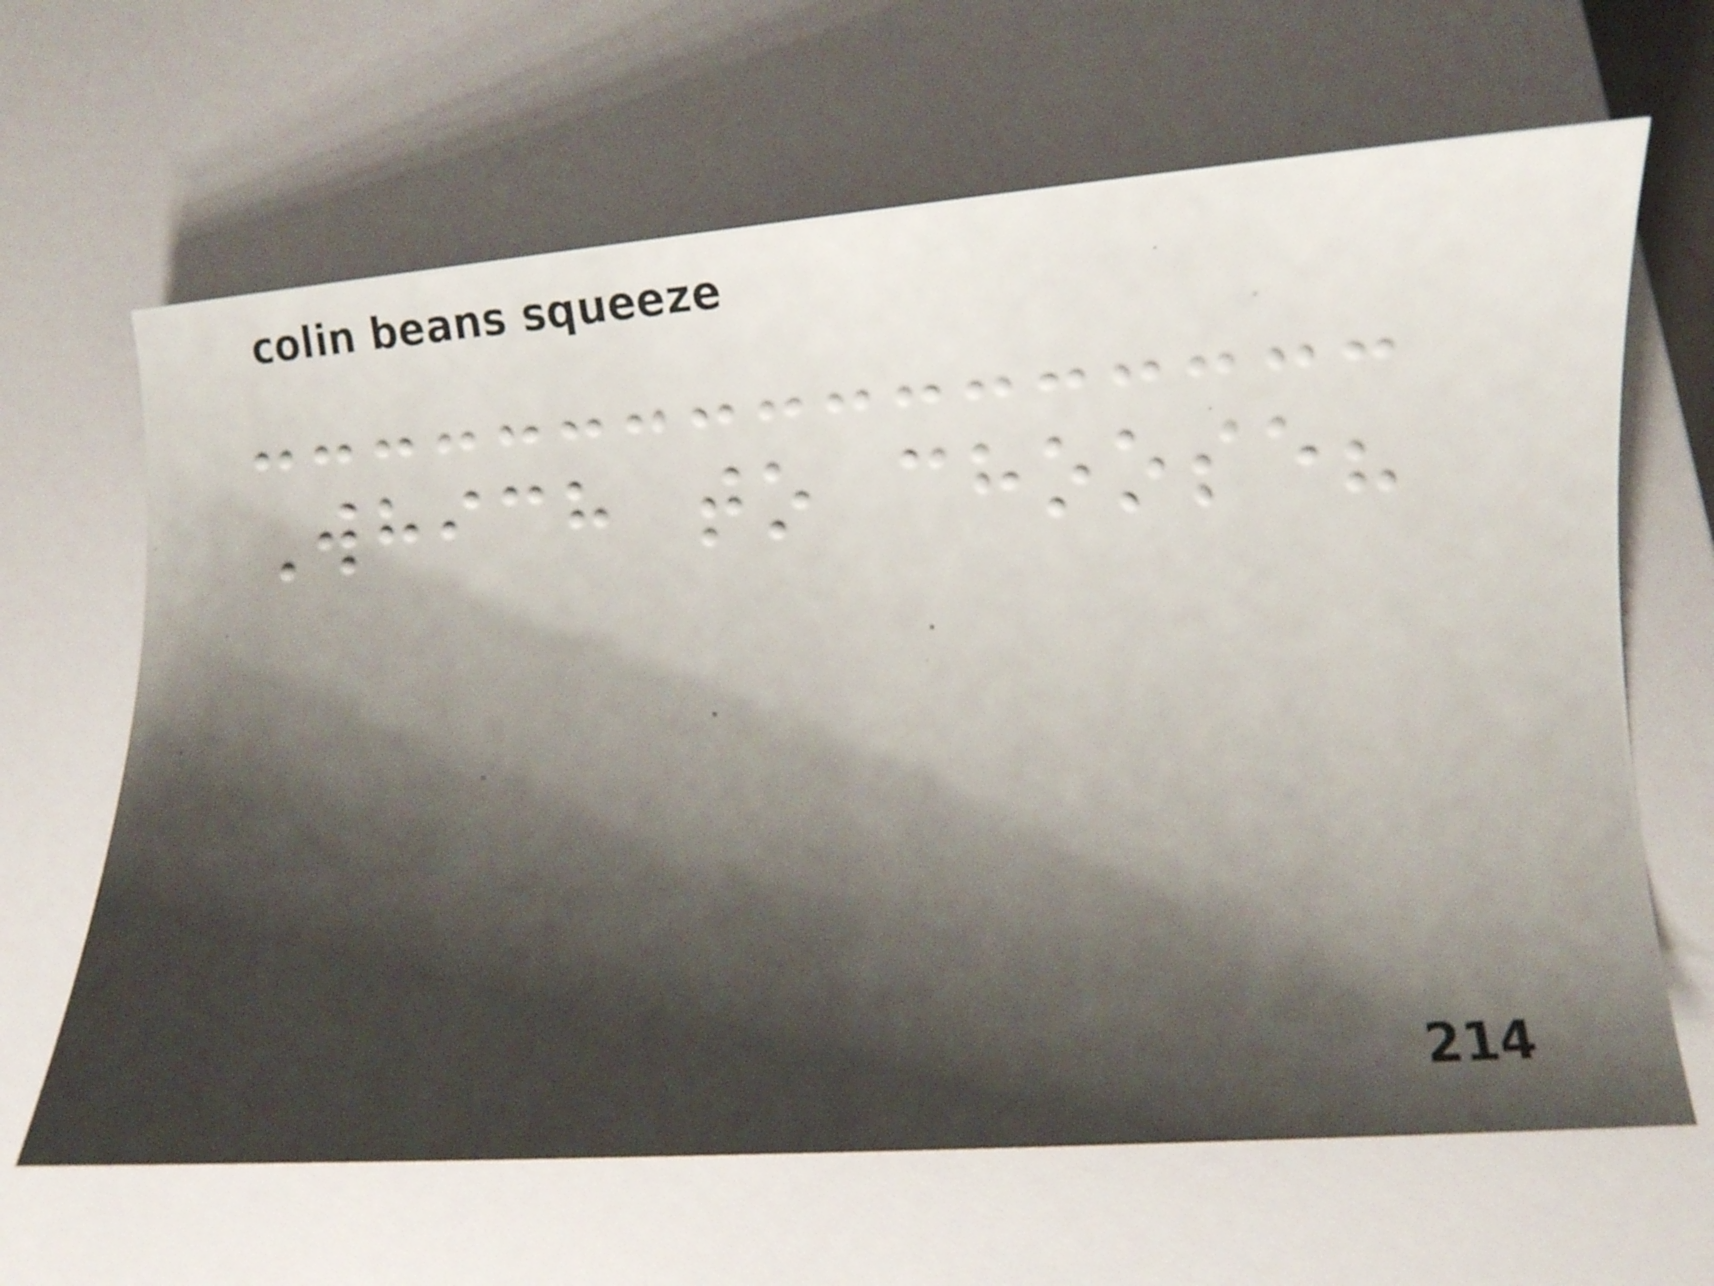Which to choose?
